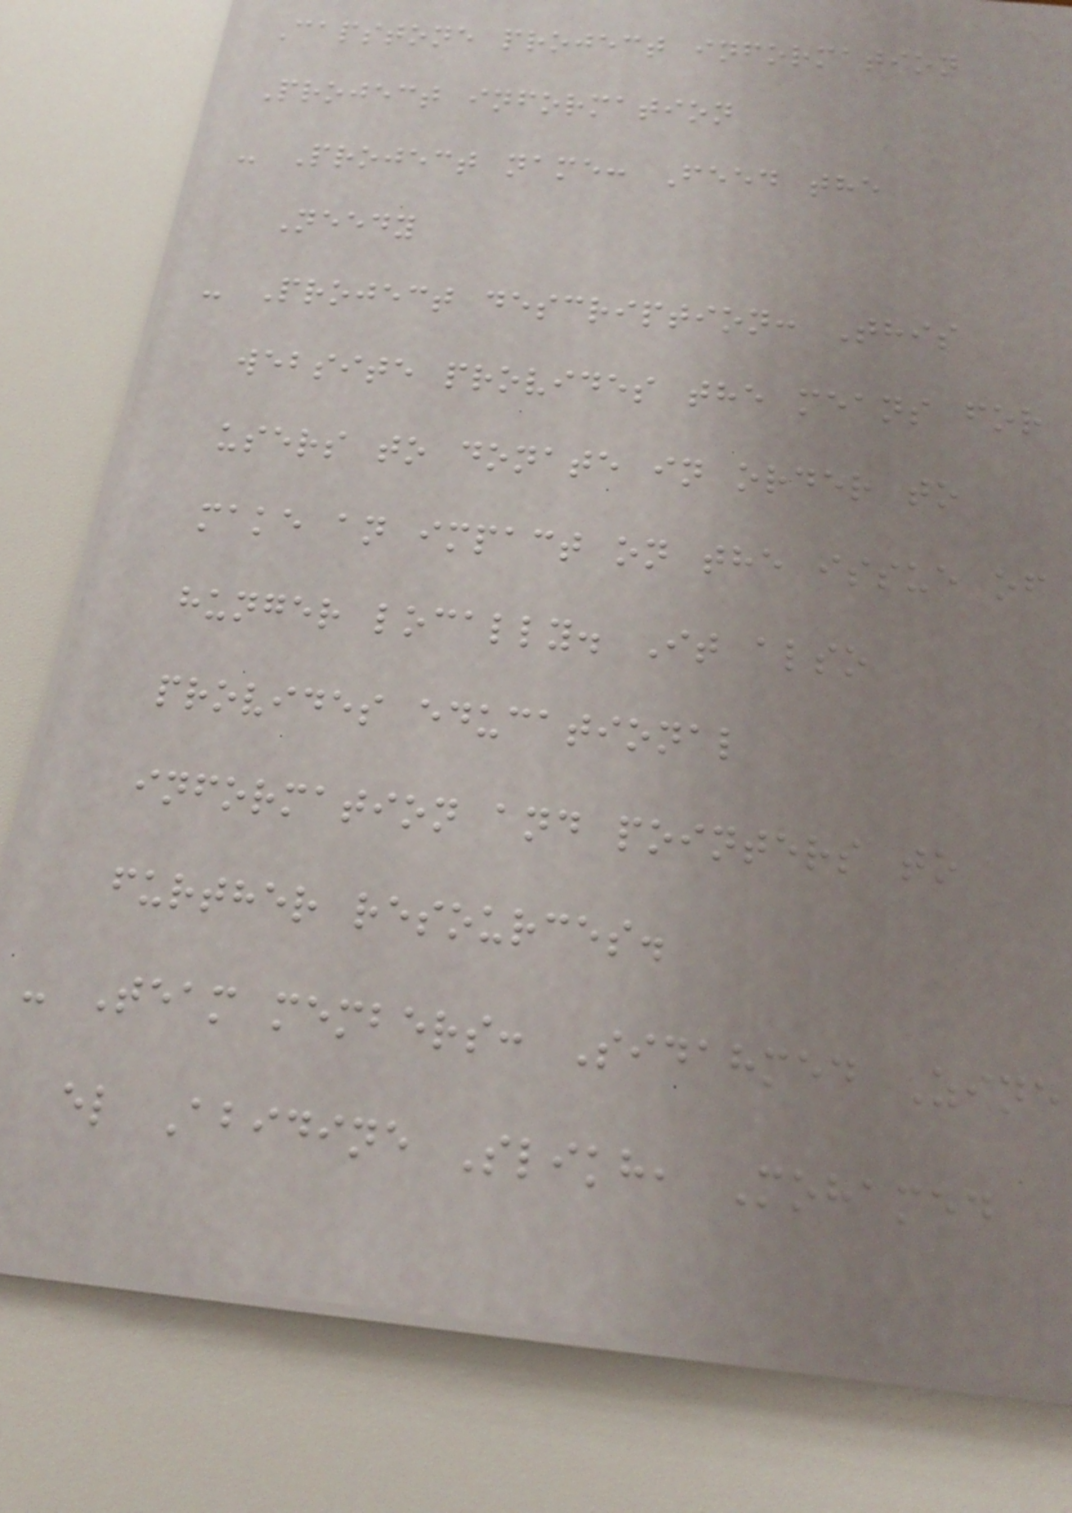Capstone project information
Project information
- Project name: Feed the
Needy
- Project description: This
website provides the means for
users to donate in order to
make an impact on the issue of
hunger locally. It also
provides educational
information and pointers to
further resources.
- Team members: Sidahmed Zine
el Abidine Slikh, Mohamed
